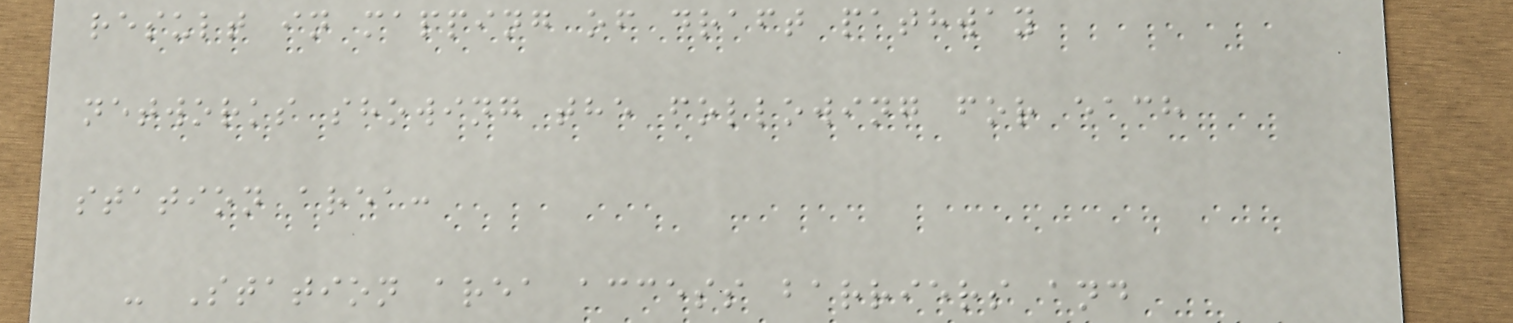result in mapping of draft pathway
networks showing the following for each
station area:
- Station area access barriers and
